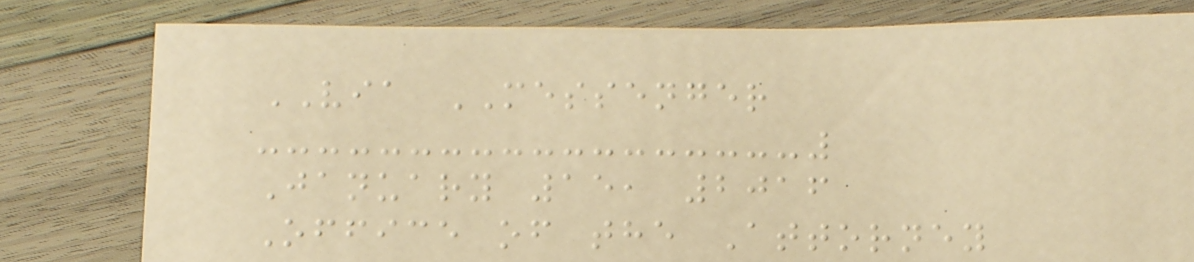VIA MESSENGER
January 15, 2016
Office of the Attorney
